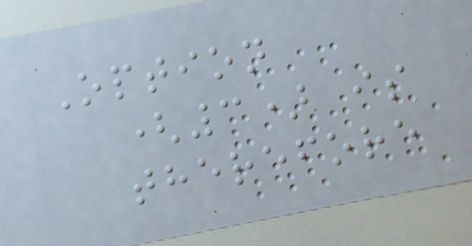Option
(3) is
therefore
